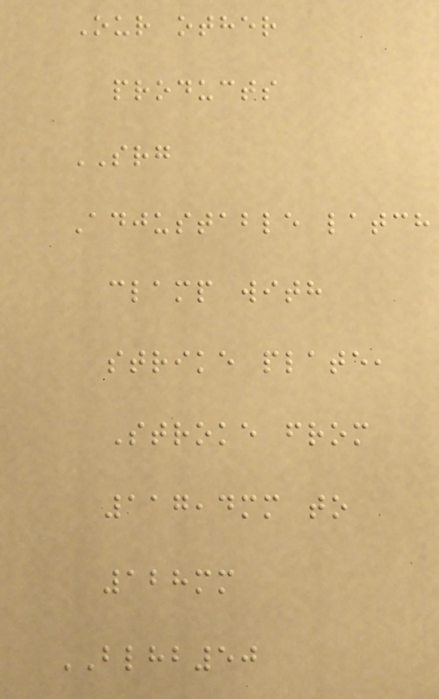Our other
products
SRG
Adjustable latch
clamp with
strike plate,
Stroke from
117,4mm to
128mm
BLHB50
